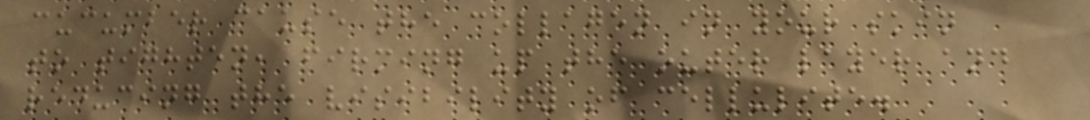cucumber cause the collagen in your skin
to tighten, firming up the outer layer and
reducing the visibility of cellulite.
